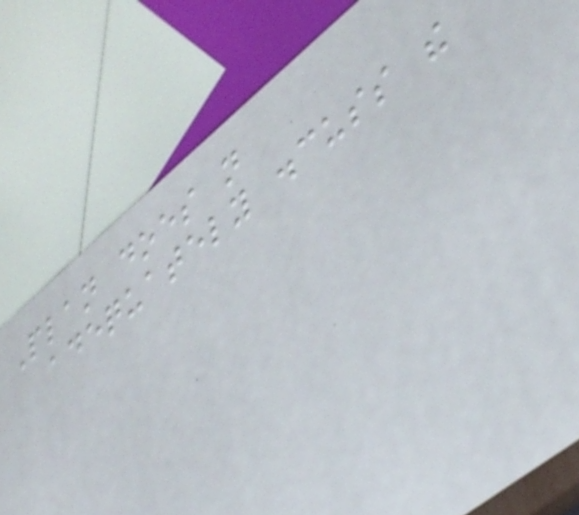Plan does not
adequately discuss the
